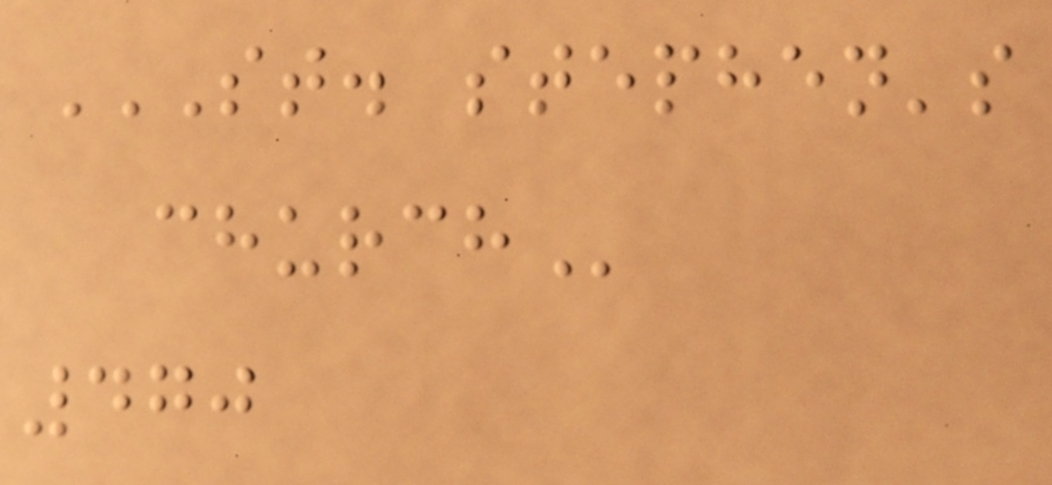ST. STEPHEN'S
CHURCH
470
